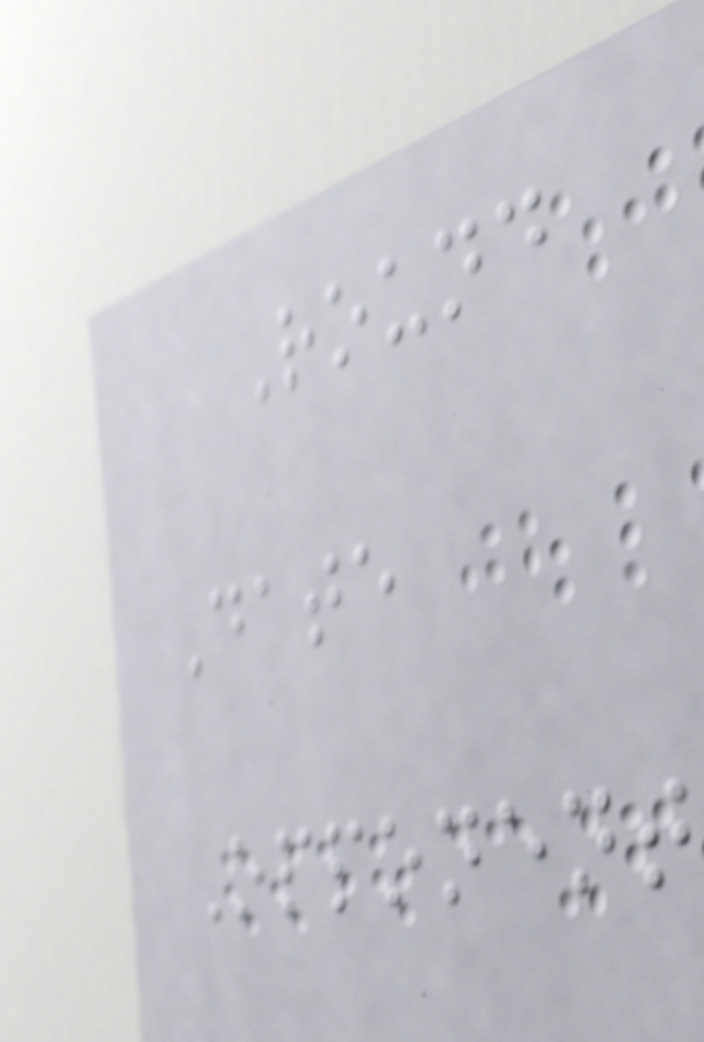Round
Date
Opponent
